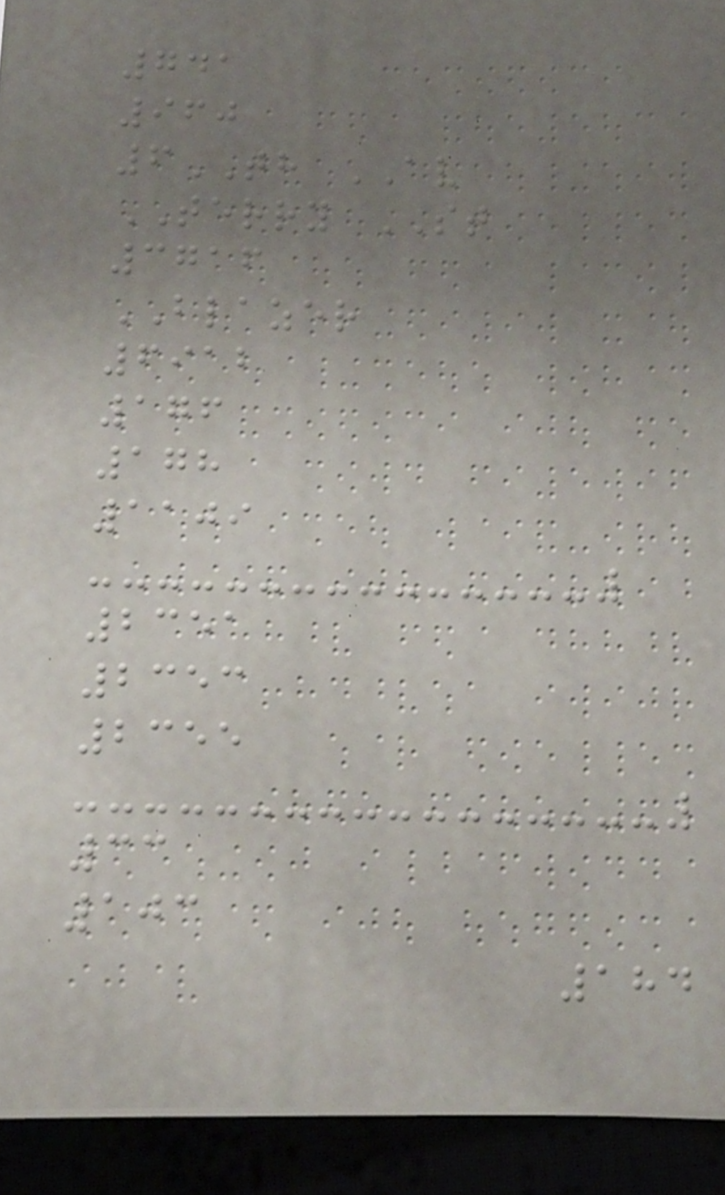741
960
6TH AV
TERRY ST
3716
BLAZER
6912
176
178
1109
2351
2353
2355
33
103
184
